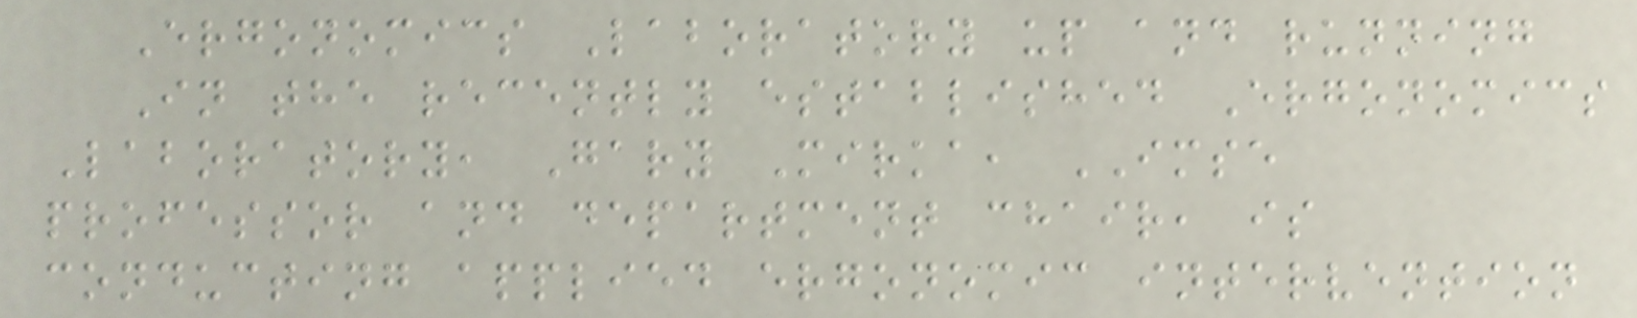Ergonomics Laboratory up and running
In the recently established Ergonomics
Laboratory, Gary Mirka, IMSE
professor and department chair, is
conducting applied ergonomic intervention
